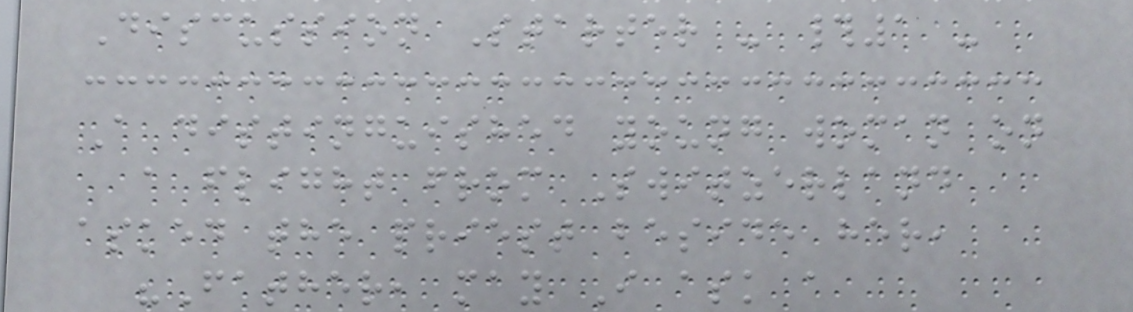Discussion Starter - #1 -
A distinguished young woman on
a flight from Switzerland
asked the priest beside her,
"Father, may I ask a
